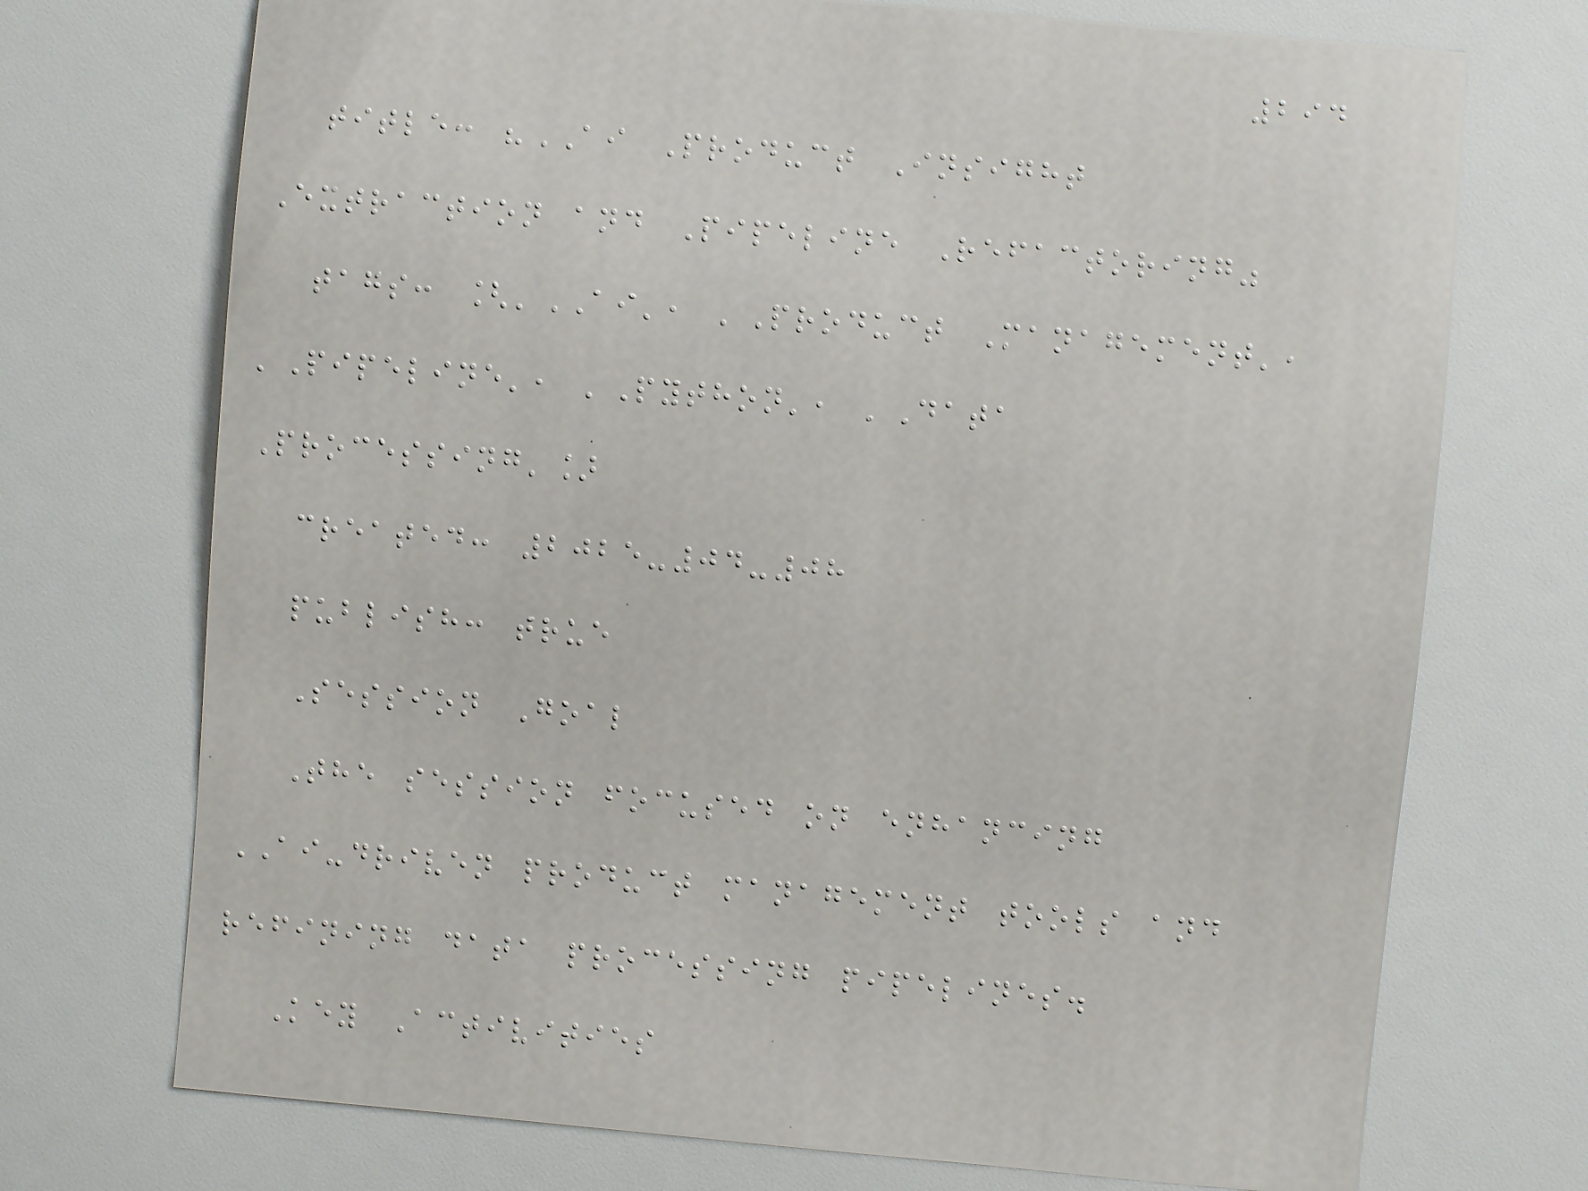294
title: "AI Product Insight
Extraction and Pipeline Refactoring"
tags: ['AI', 'Product Management',
'Pipeline', 'Python', 'Data
Processing']
created: 2025-04-08
publish: true
Session Goal
The session focused on enhancing
AI-driven product management tools and
refining data processing pipelines.
Key Activities
